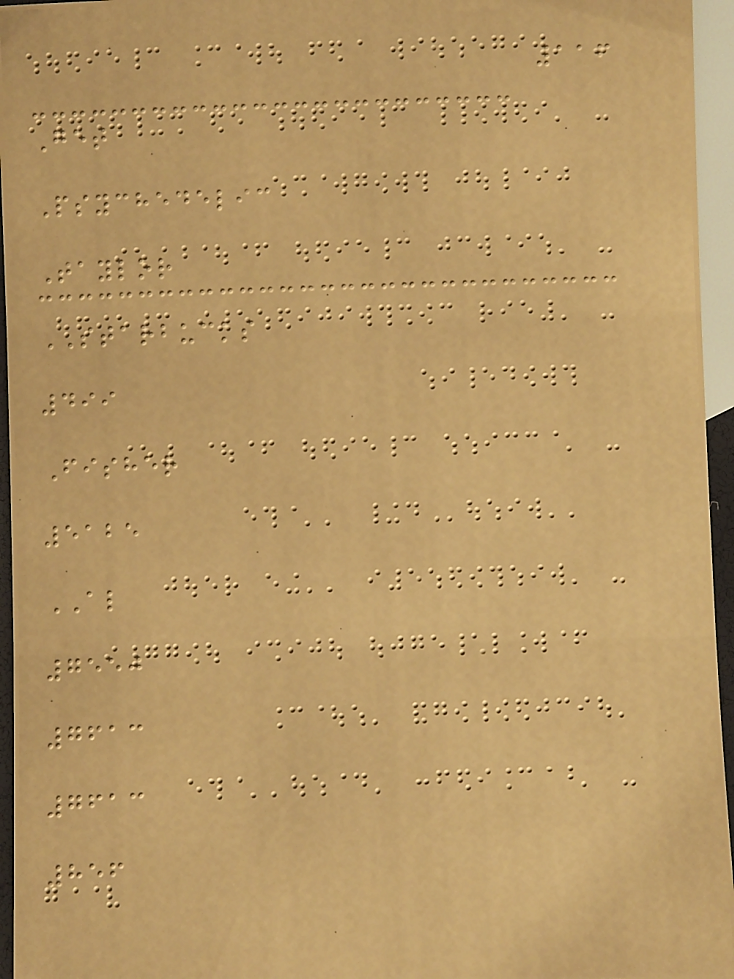116
Get
Psychedelic
Taylor
STARBUCKS
499
Fisher
5125
AL
7550
7613
7613
856
